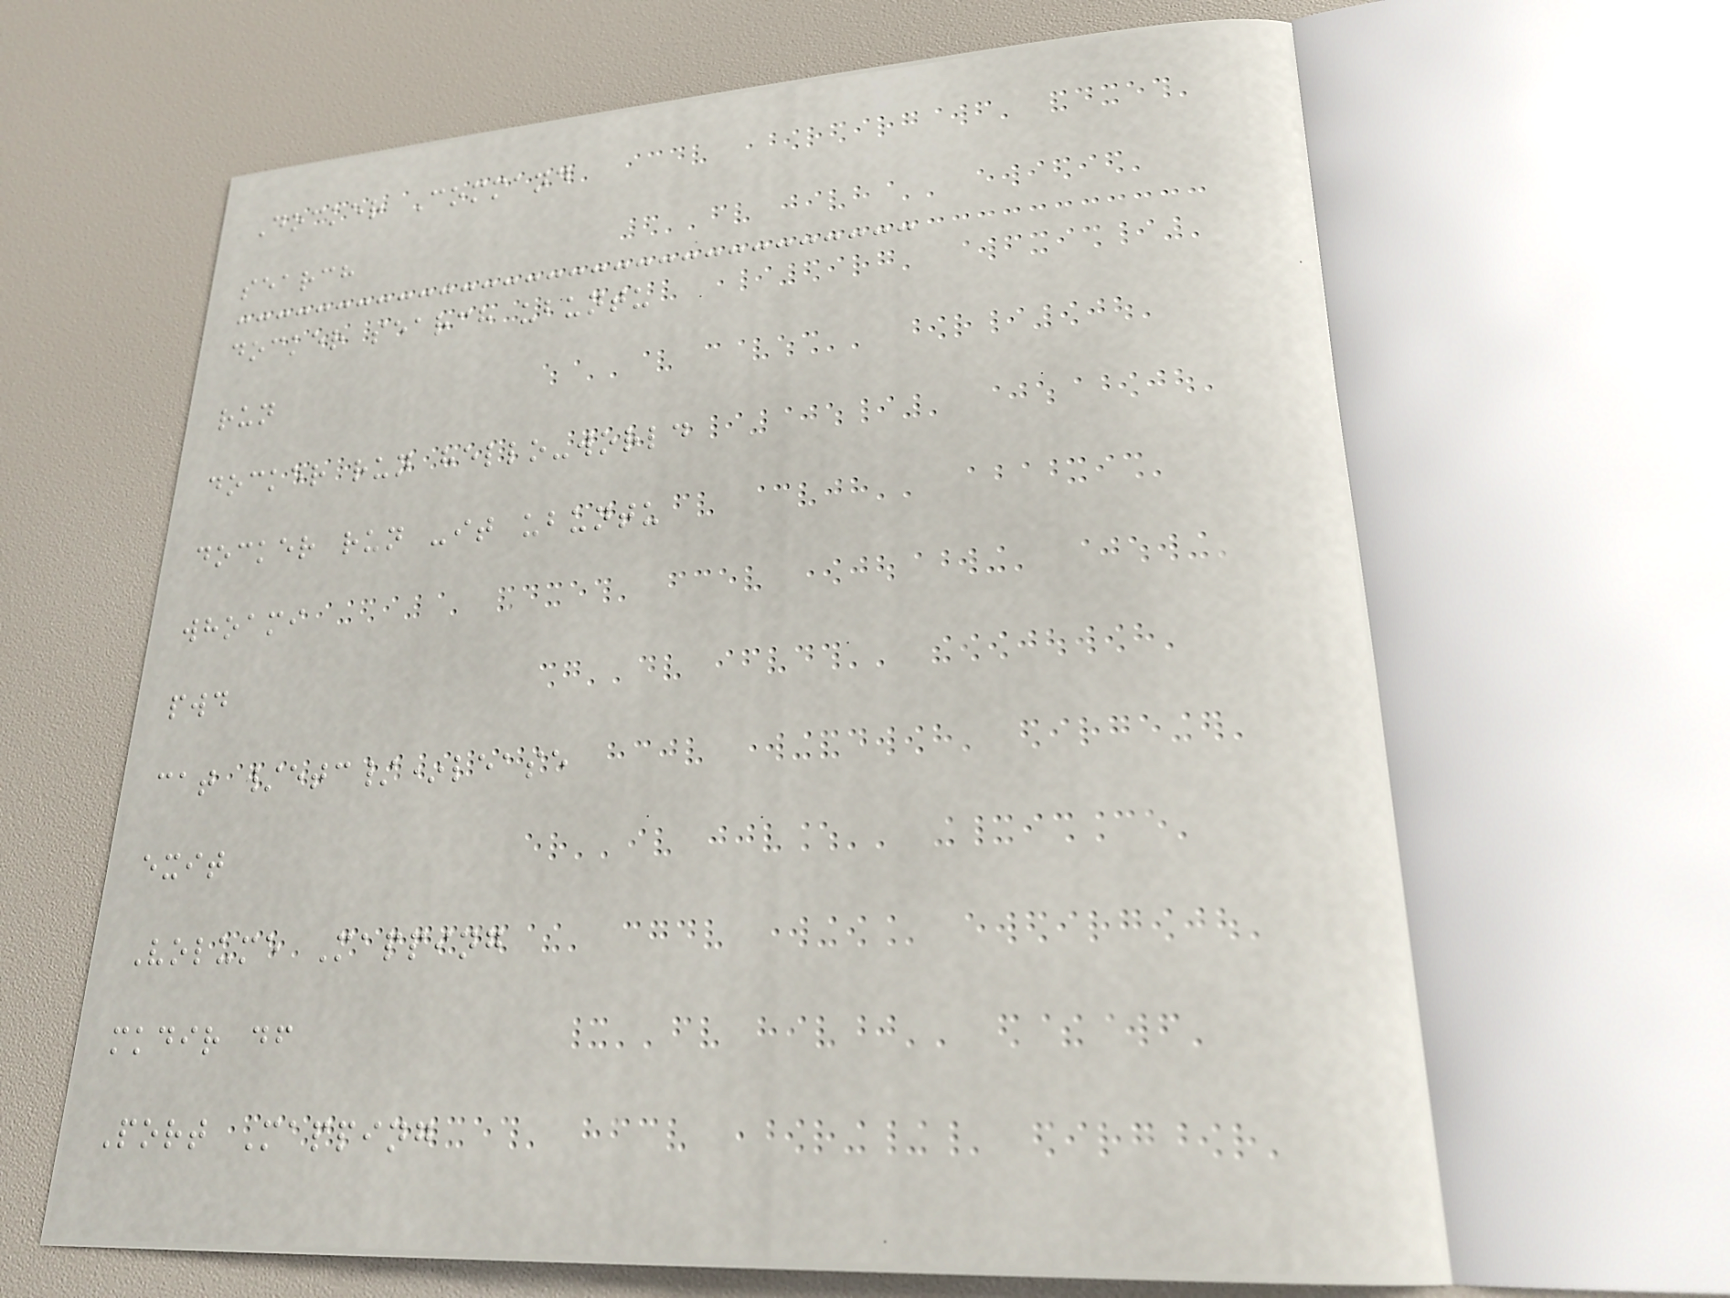Docker Command
search
docker search ubuntu
run
docker run hello-world
docker run -it ubuntu
whoami
pwd
cat /etc/*lease
exit
Volume Mapping
mkdir df
Port Mapping
